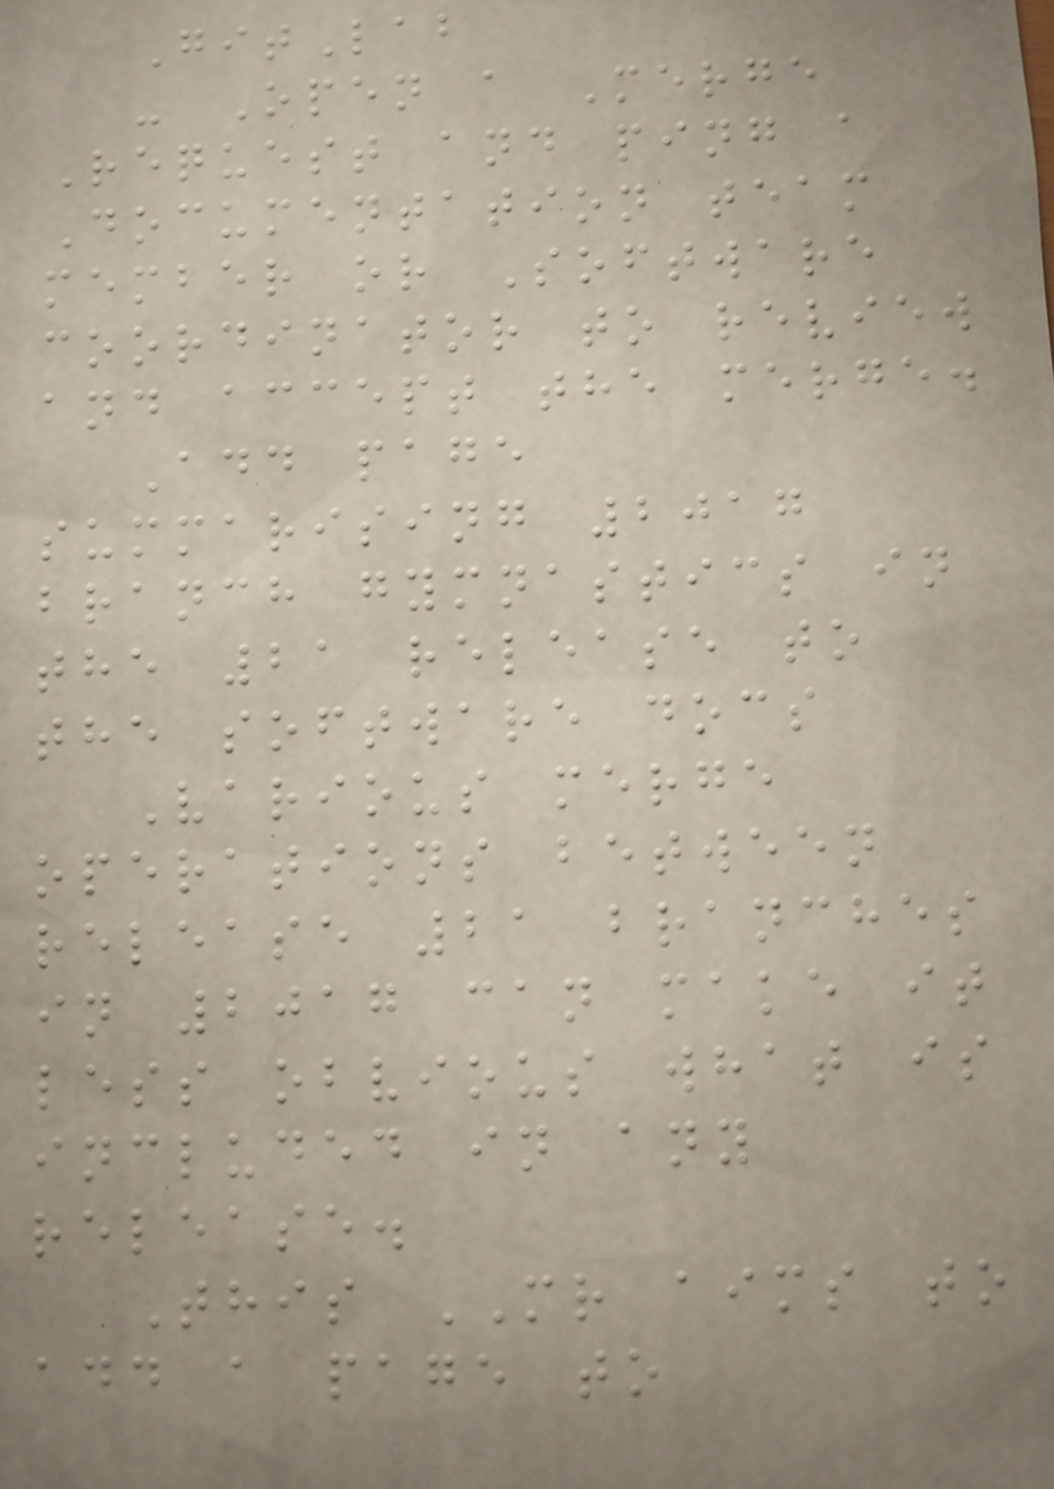GitLab
- Open a Merge
Request and ping a
Documentation team
member or Software
coordinator to review
and accept the merge.
Add page
summarising 2017
branch gymnastics in
the 21 release to
the software docs
Various merge
operations between
release 21 branches
in 2017 can make it
less obvious what is
included in any
release.
This MR aims to
add a page to
